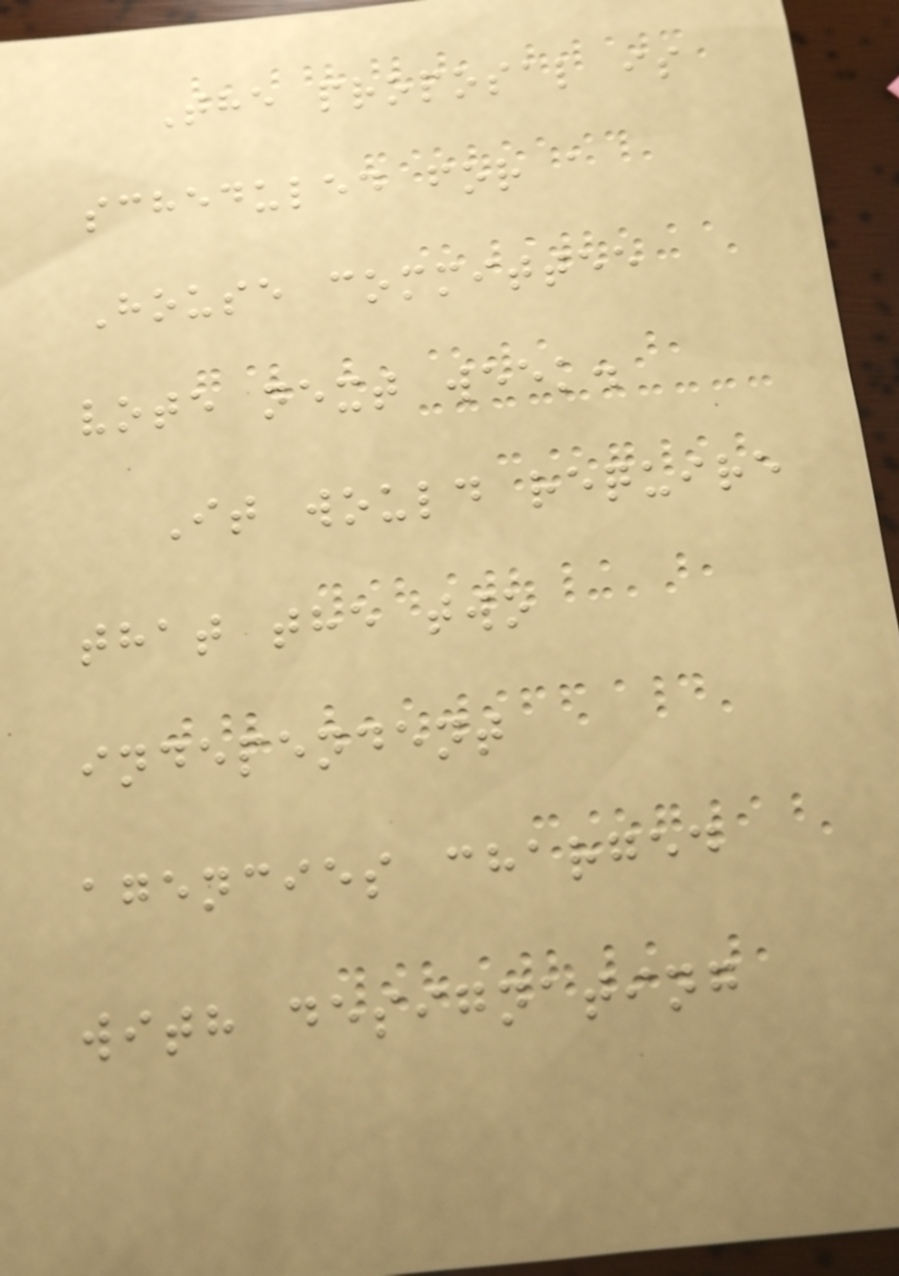The proposal is
scheduled for a
House committee
vote next week.
It would require
that the two
independent
agencies charged
with designating
